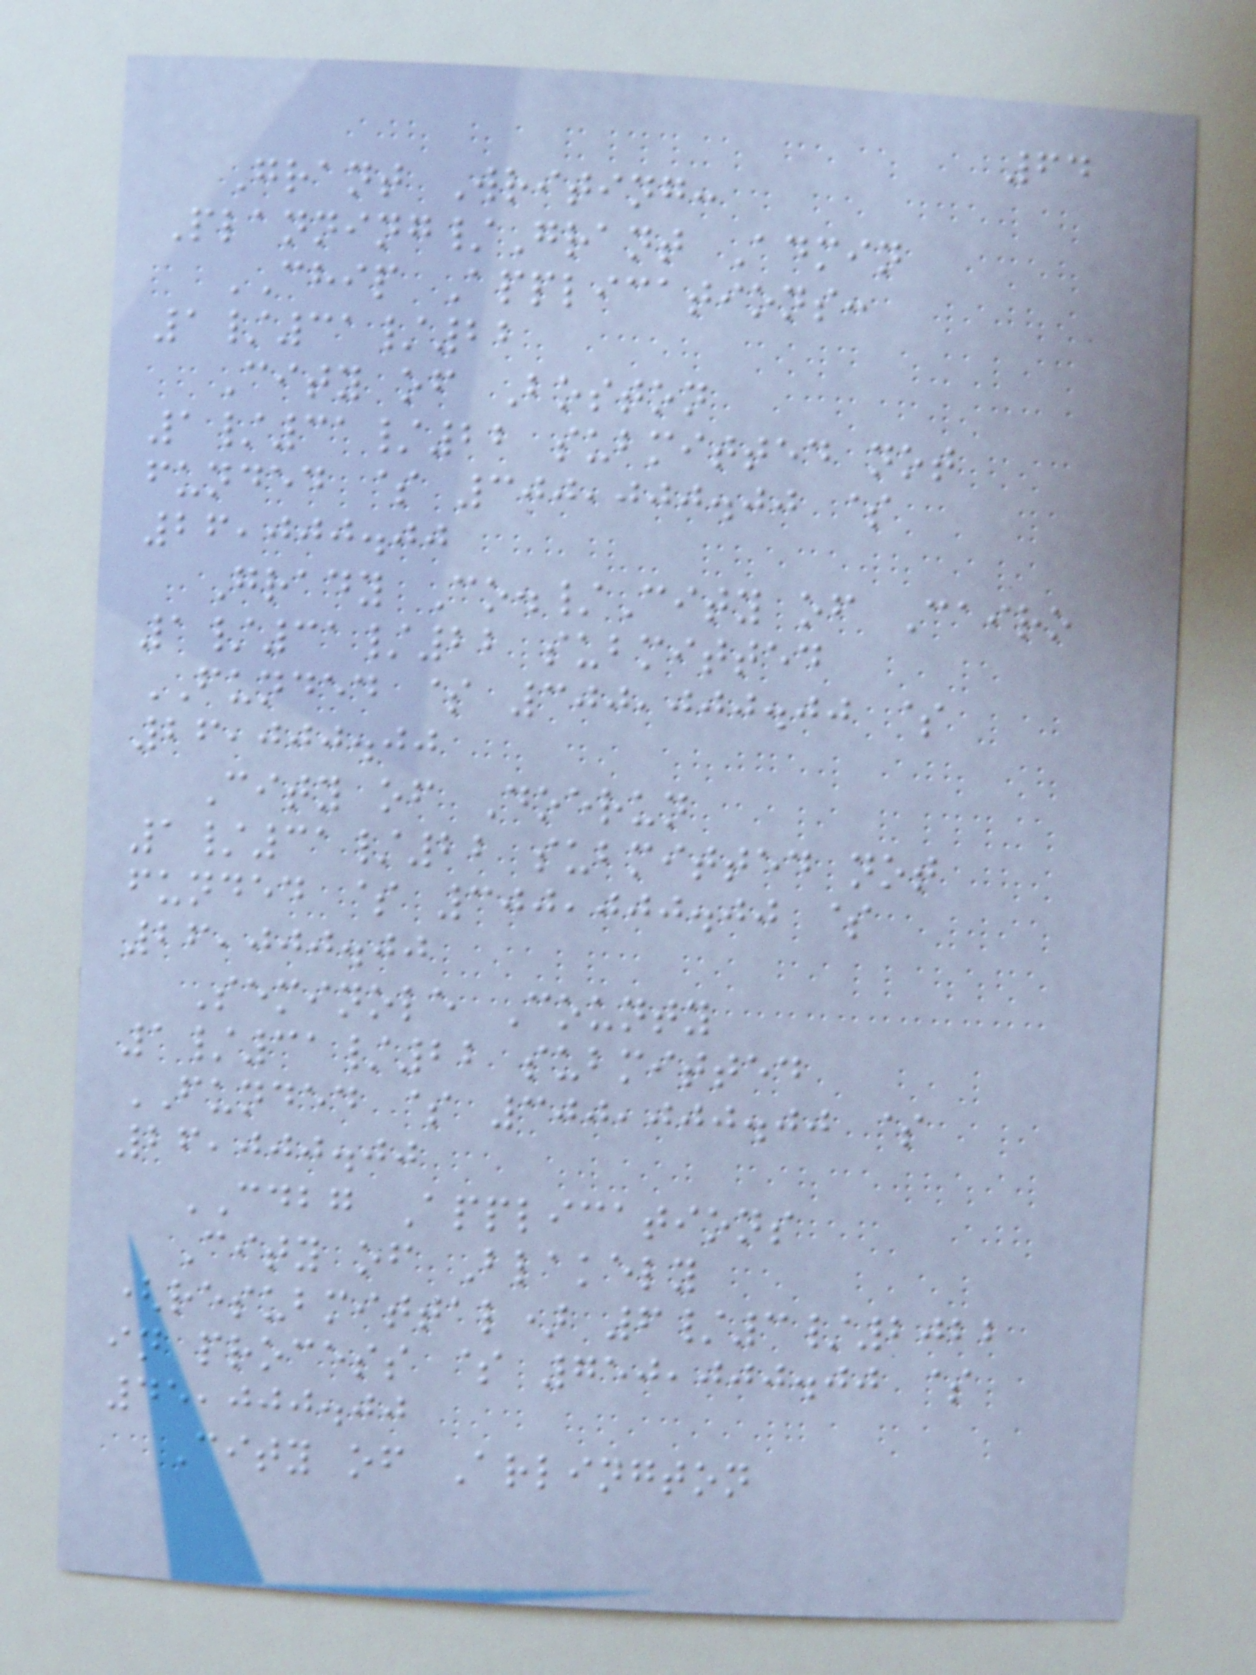64
Grant Writing:
Planning/Grant Admin
CHIP Applications:
1/31/22
City of Boston
1/31/22 submitted not
funded $ 300,000.00 $
26,000.00
Grady Co./City of Cairo
1/31/22 submitted
FUNDED $ 300,000.00 $
26,000.00
City of Doerun
1/31/22 submitted not
funded $ 300,000.00 $
26,000.00
Seminole County
1/31/22 submitted
FUNDED $ 300,000.00 $
26,000.00
CDBG Applications
City of Blakely
(resubmittal) 6/3/2022
in process $ 750,000.00 $
45,000.00
City of Arlington
